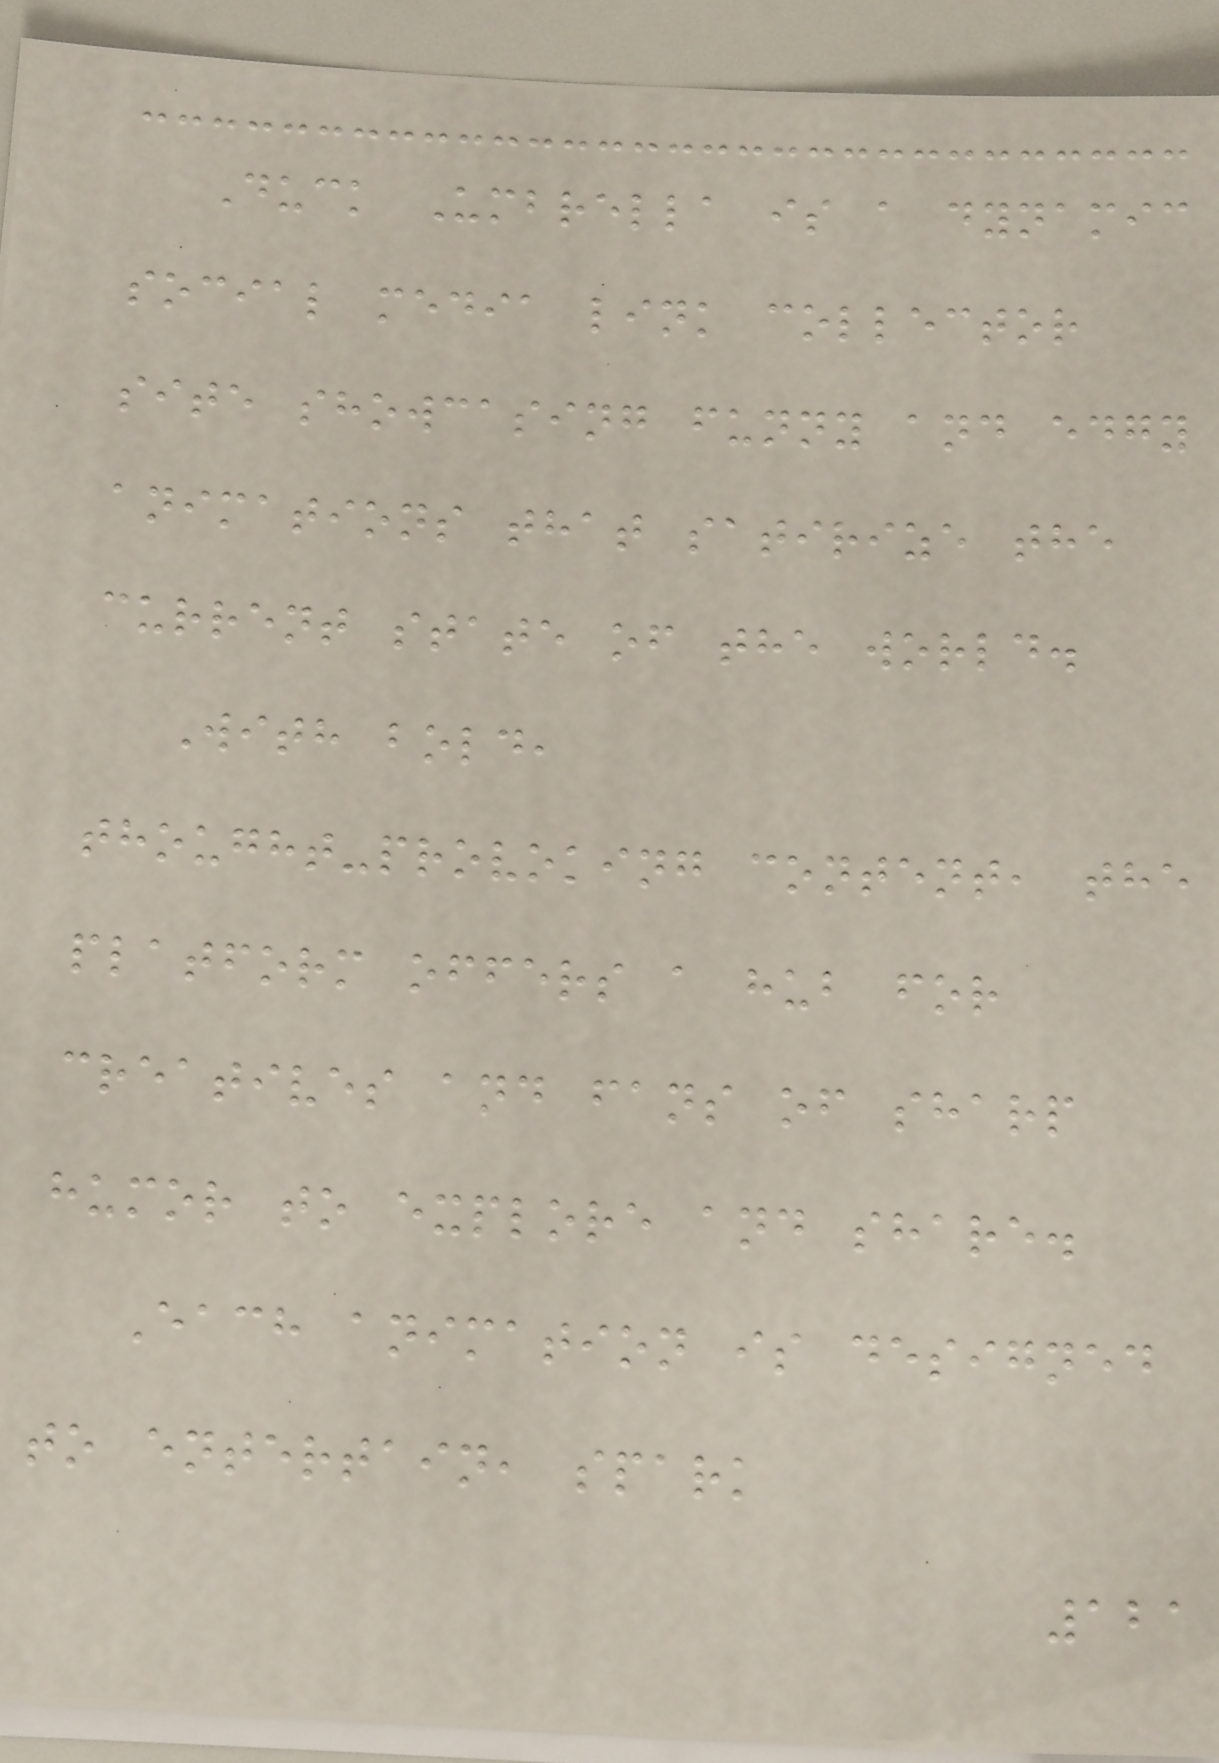Duck Umbrella is a dynamic
social media link collector
site showcasing funny and edgy
animations that satirize the
current state of the world.
With bold,
thought-provoking content, the
platform offers a hub for
creatives and fans of sharp
humor to explore and share.
Each animation is designed
to entertain, spark
121
